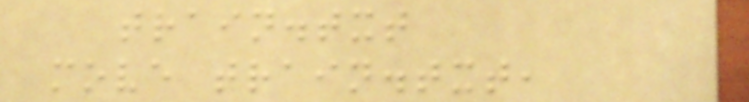train.txt
move train.txt,
